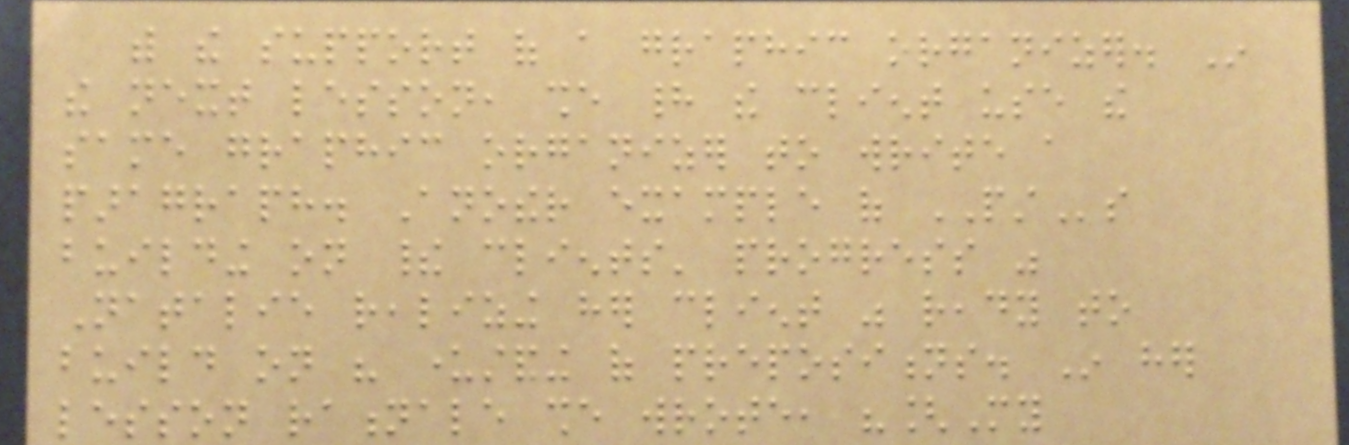with the support of a graphic organizer. In
the next lesson, she had the client use the
same graphic organizer to write a
paragraph. Another example of PSTs
building on their clients' progress was
Natalie realizing her client was ready to
build on his understanding of prepositions. In her
lesson rationale she wrote, "[My
